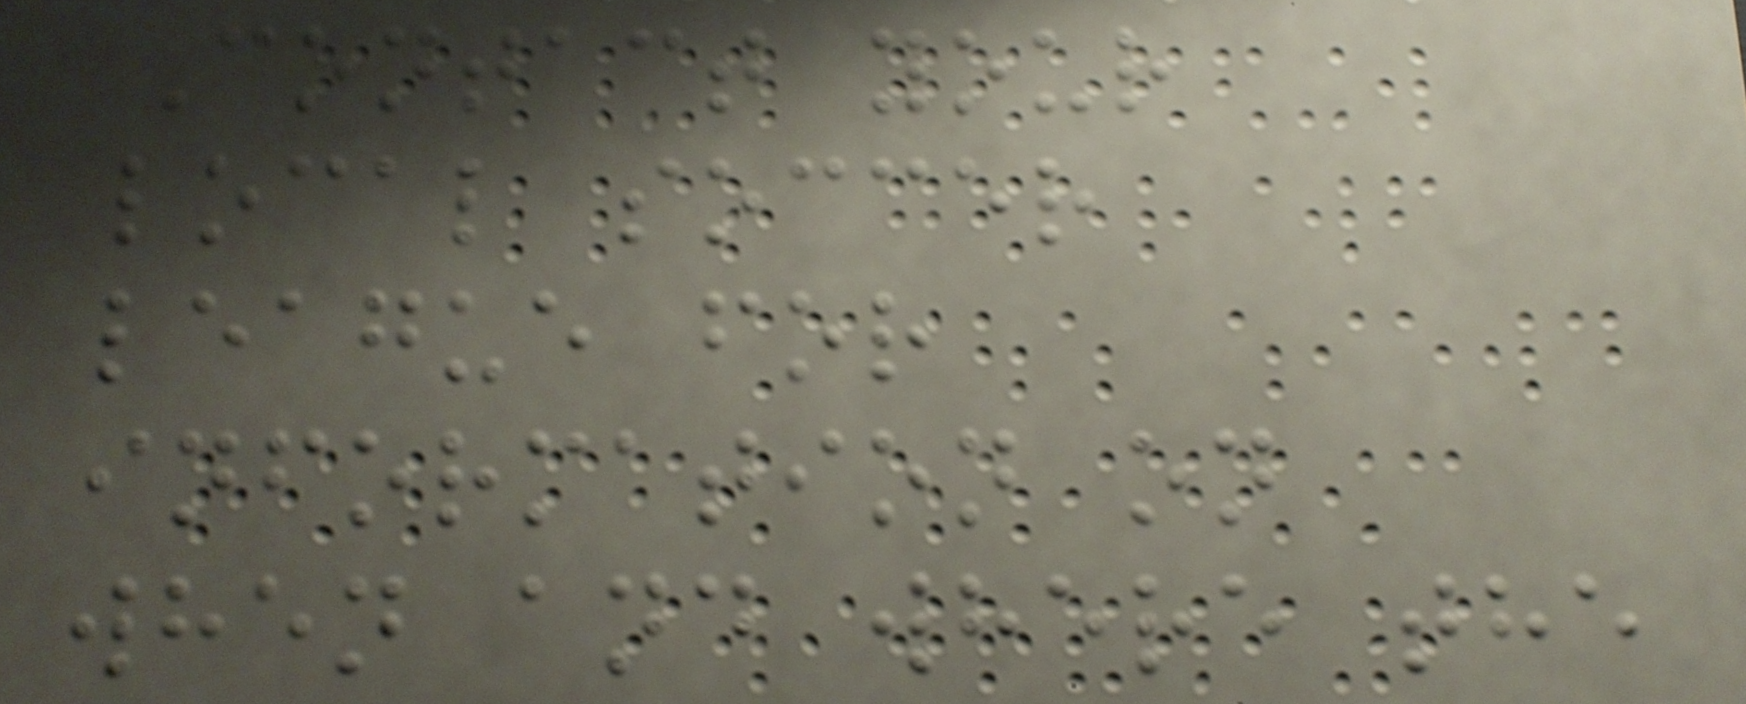Contact your
local soccer
league for
information on
when and where the
